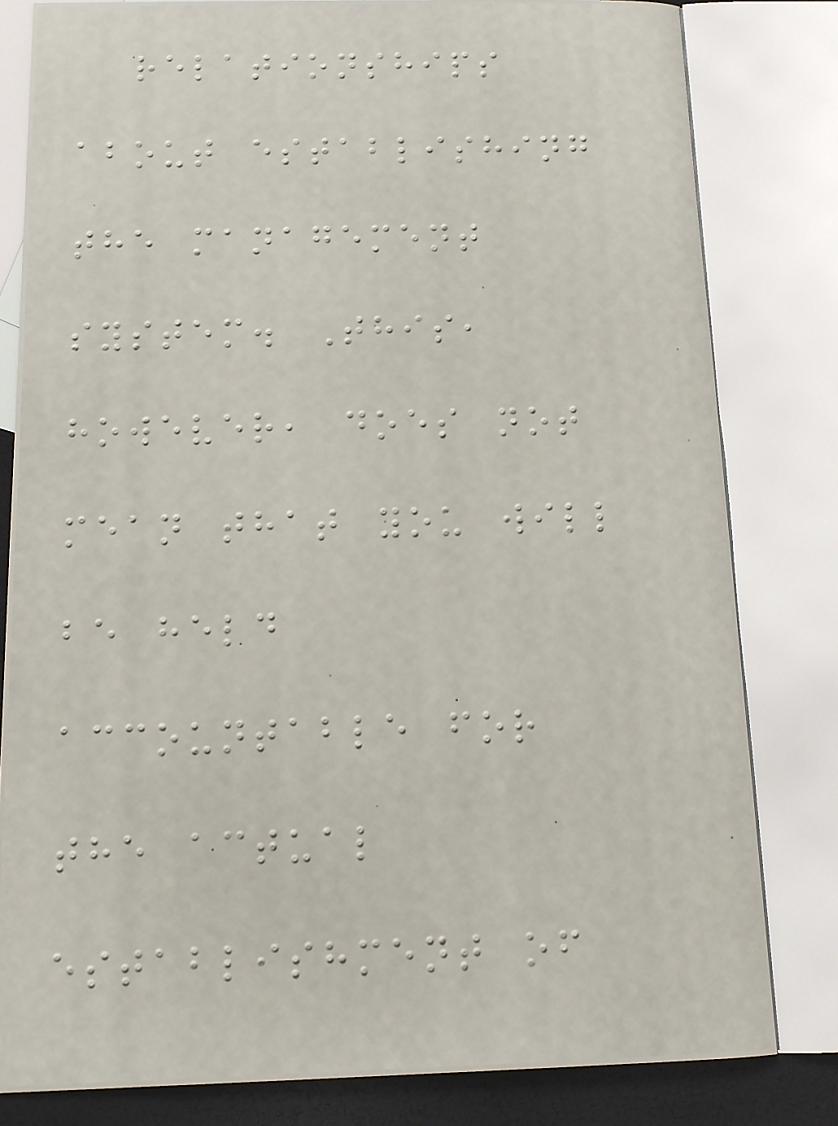relationships
about establishing
the management
system. This,
however, does not
mean that you will
be held
accountable for
the actual
establishment of
